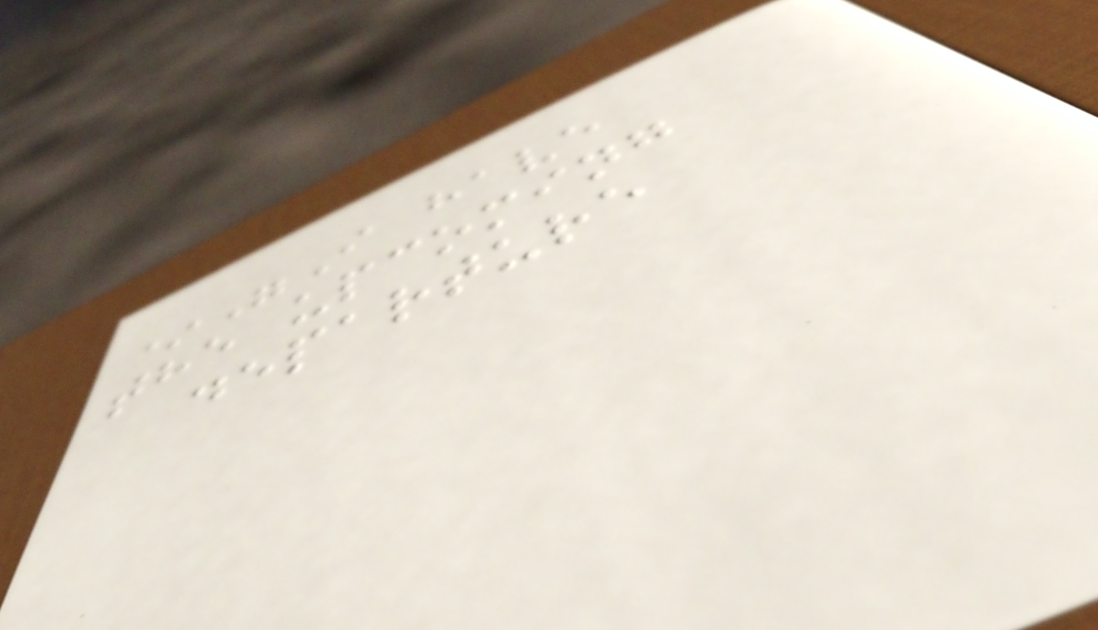*"I have
the upcoming
departure
